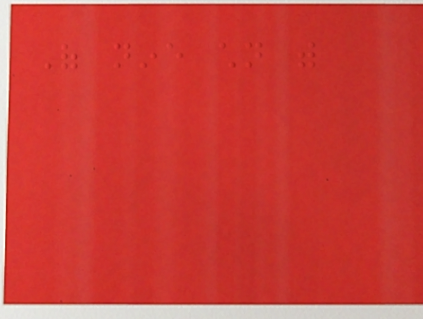Of nine children with
